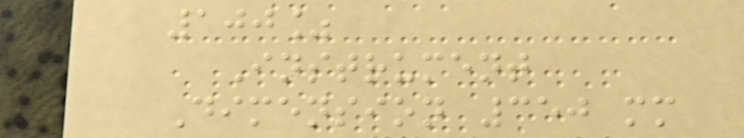100%
Instrument
Dimension 350 mm
